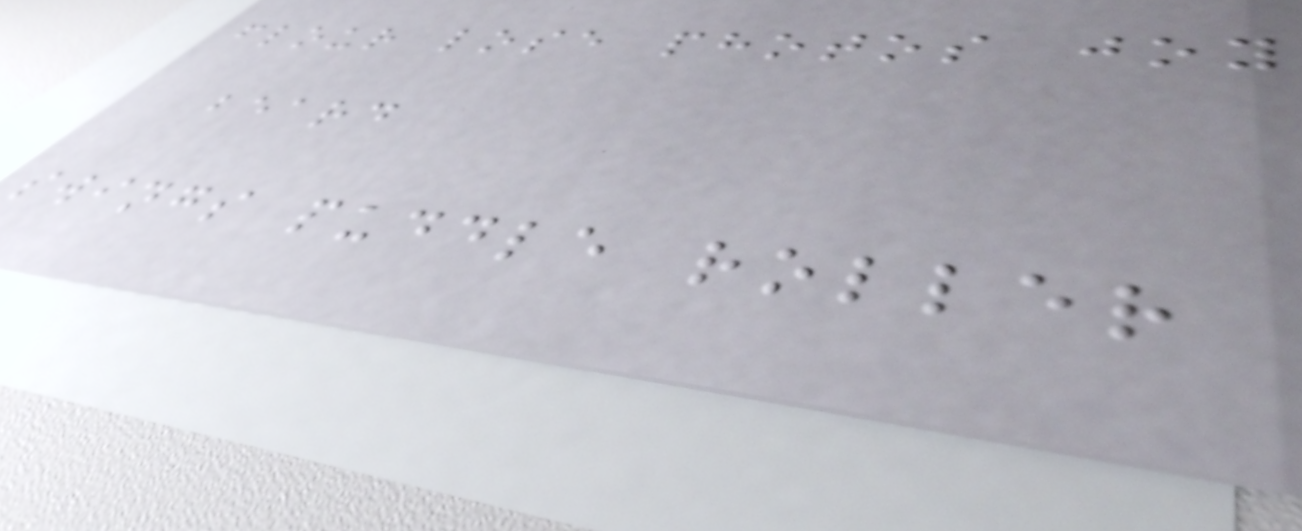flour lose photos joy
beard
swings puddle roller
